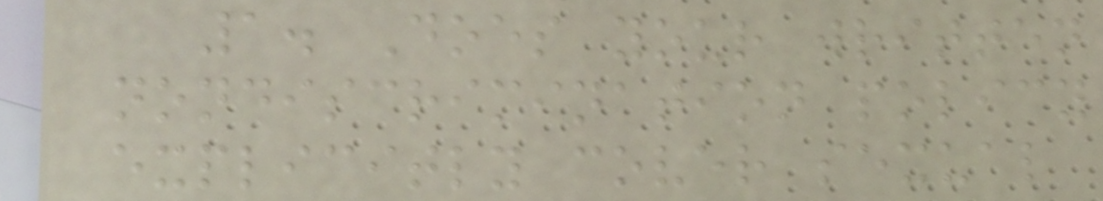1. Does your written
nondiscrimination policy
explicitly cover sexual
